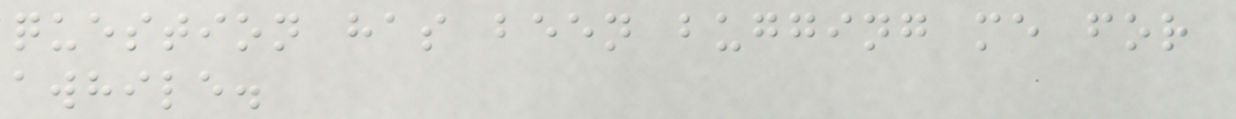question has been bugging me for
awhile.
